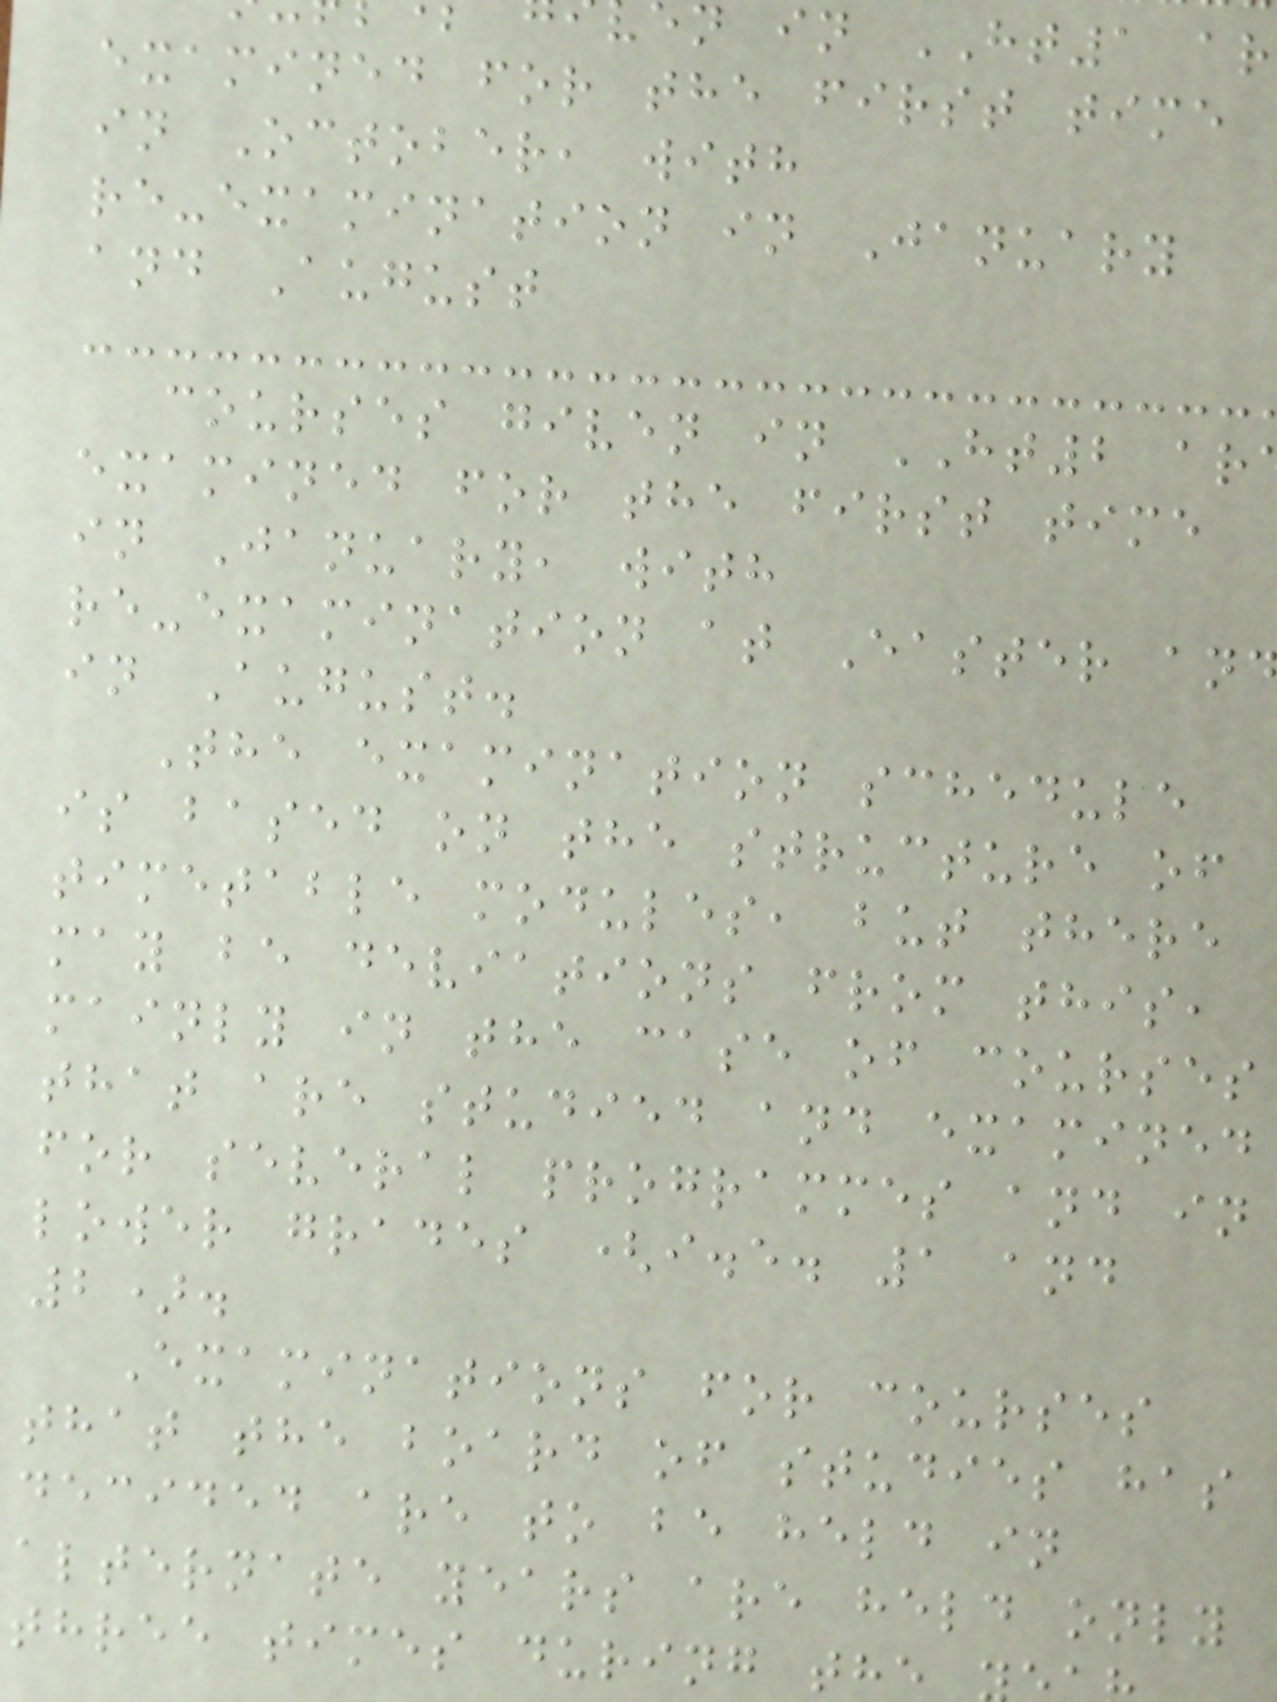n in HT1 ar
examined for the first time
in October, with
re-examination in January
and August
courses given in HT2 ar
examined for the first time
in January, with
re-examination at Easter an
in August.
The examination schedule
is based on the structure of
timetable modules, but there
may be deviations from this,
mainly in the case of courses
that are studied and examined
for several programmes and in
lower grades (i.e. 1 and
2).
Examinations for courses
that the board of studies has
decided are to be held in
alternate years are held only
three times during the
